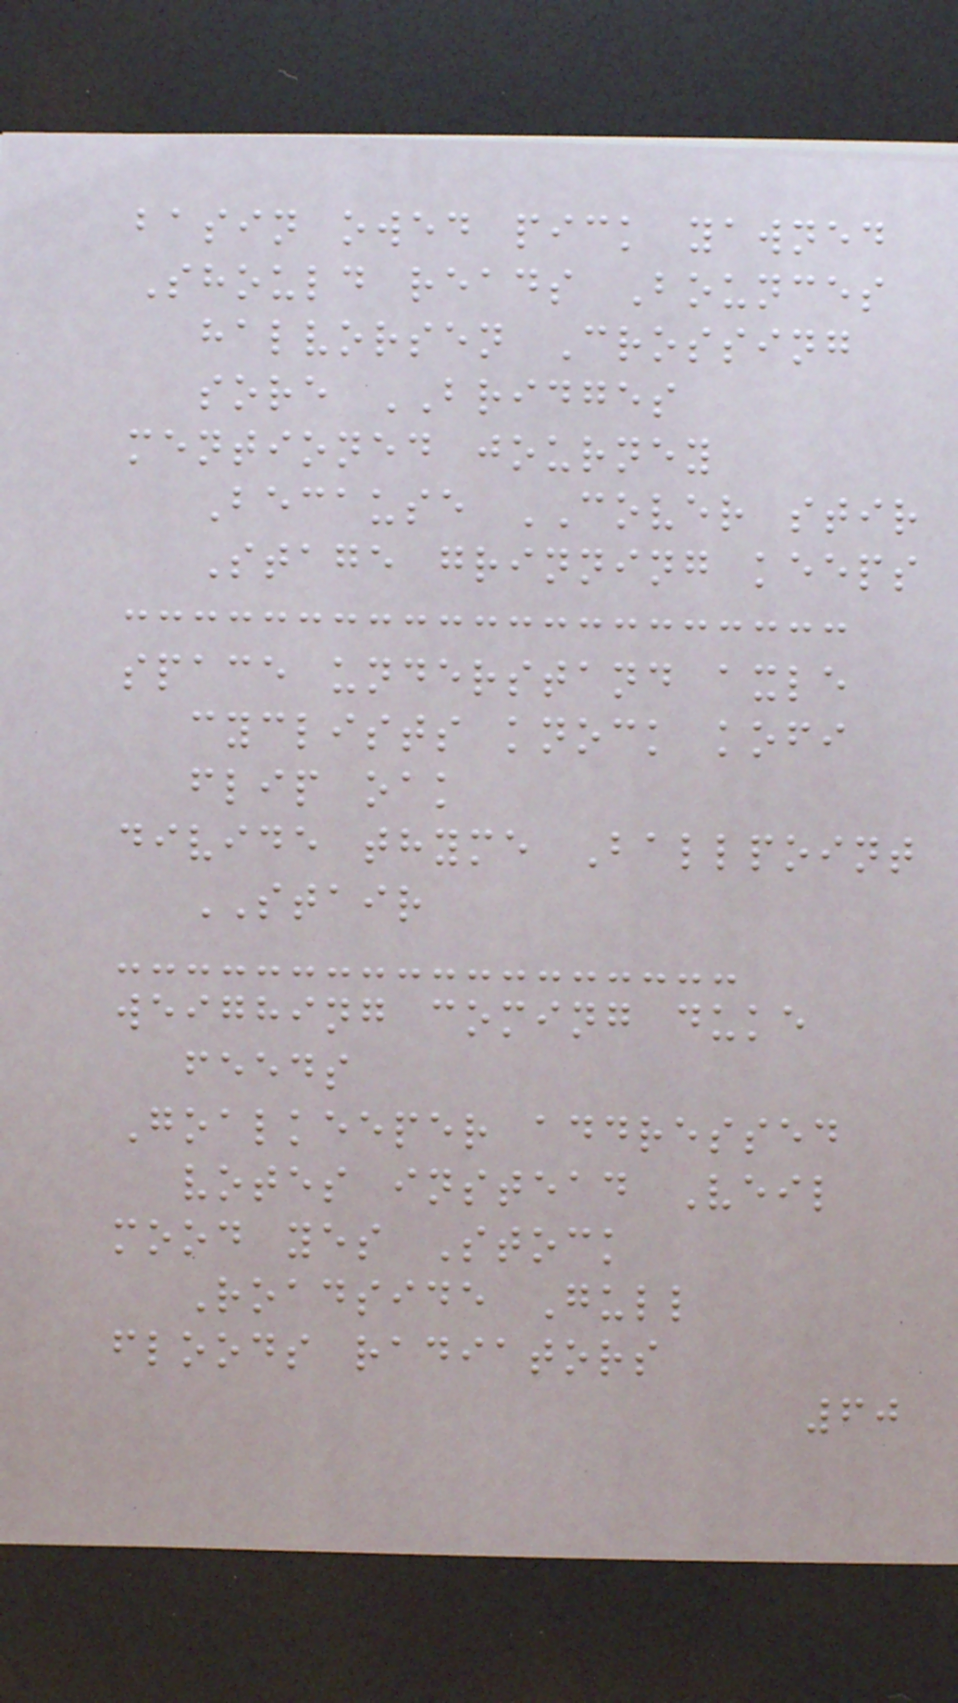basin owed pick yawned
Should reads Bounces
halvorsen Crossing
sore BRIDGES
mentioned journey
Because COVER stir
Stage grinning keeps
space understand axle
cyclists knock kofi
flip oak
divide thyme Ballpoint
STAIR
weighing coming duke
feeds
Goalkeeper addressed
votes instead Veil
mood yes Stock
Roadside Gull
floods radiators
60
